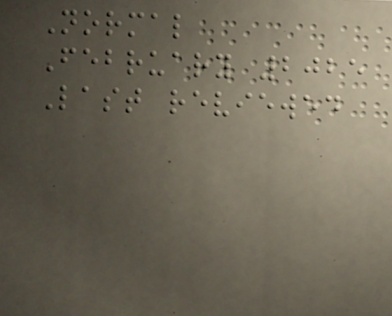Normal
February 2025
Last reviewed
